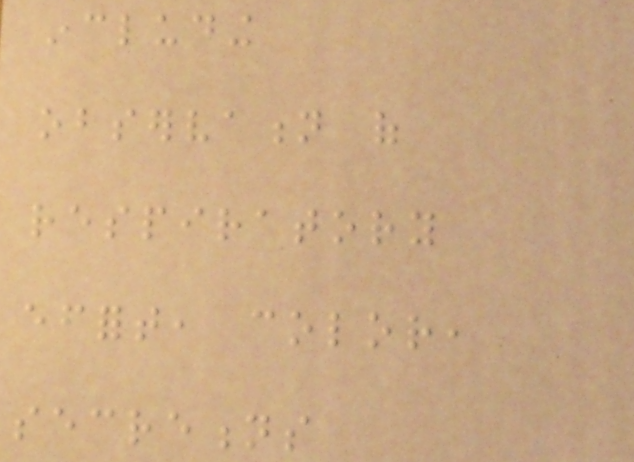including
observation of
respiratory
effort, color,
secretions
